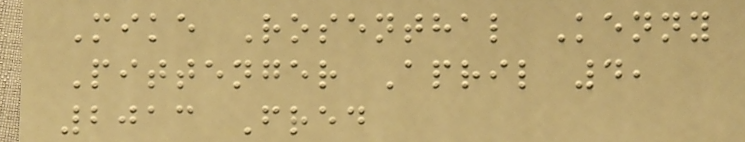Mike Rosenthal Kenny
Pittenger April 4,
2013 Fred
